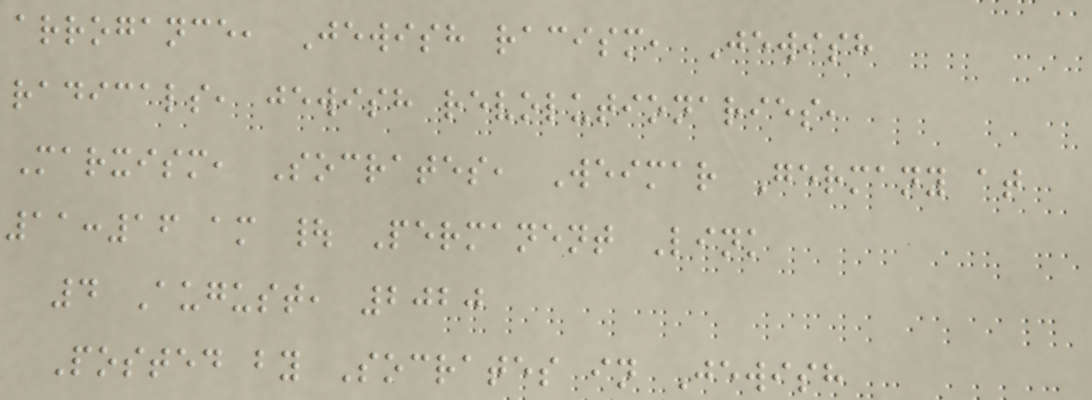arrogance, Jewish racism, Jewish
radicals, jewish revolutionaries,
Marxism, Socrates, Weimar Germany at
11:16 am | Permanent Link
4 August, 2020
Posted by Socrates in Jewish
